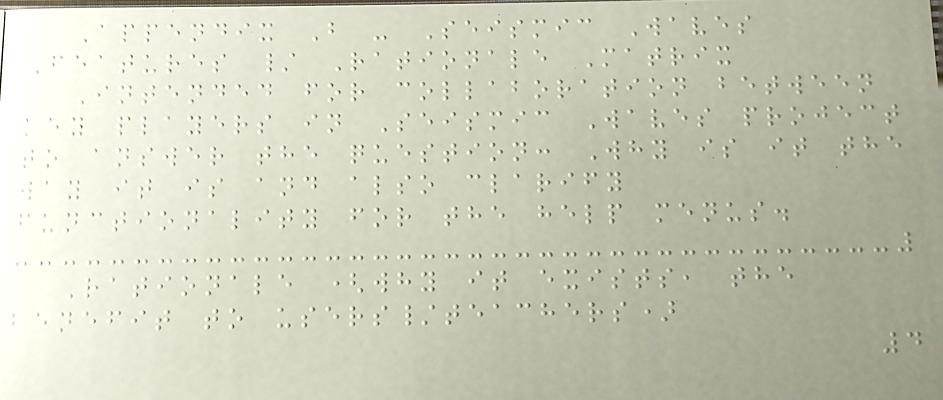Appendix B - Seismic Waves
Features / Rationale Matrix
Intended for collaboration between
key players in Seismic Waves project
to answer the question: Why is it the
way it is and also clarify
functionality for the help menus.
Rationale (why it exists, the
benefit to users/teachers)
4
